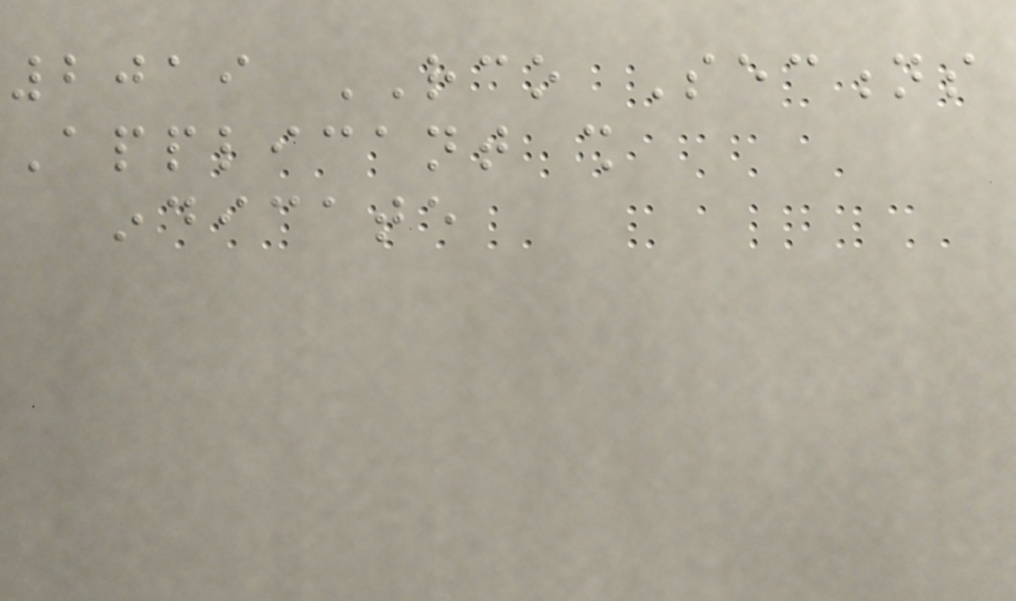2019 RCO Sections
Applicant shall
indicate
